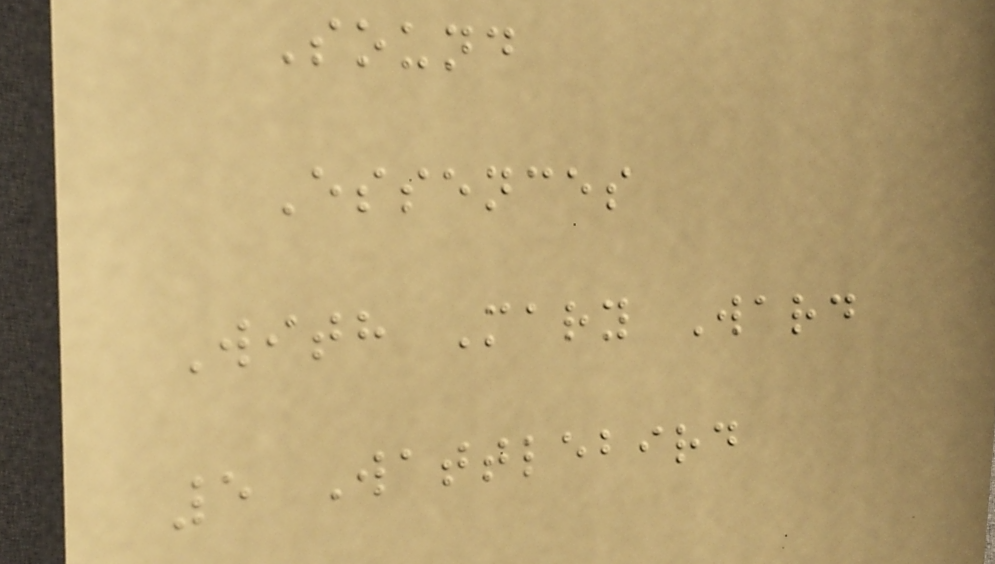Sound
Essences
With Mary Ward
5 Wattlebird
